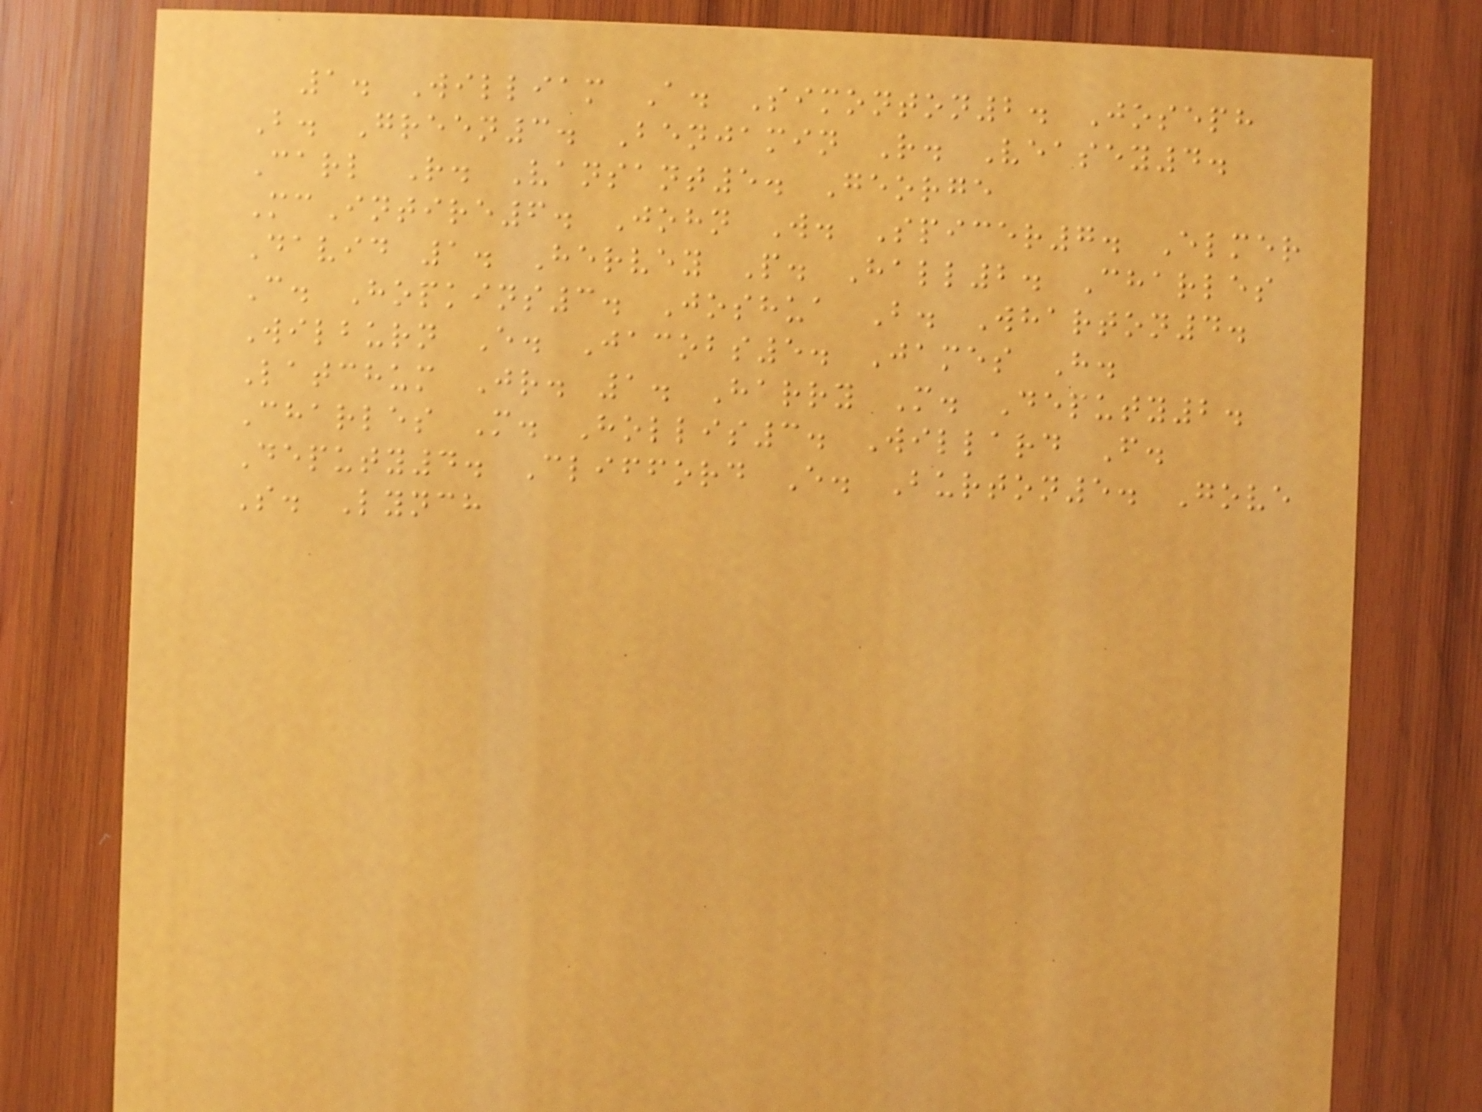1. William A. Simonton2. Joseph
B. Green3. Benjamin R. Veasey4.
Carl R. Vansant5. George
McIntire6. John W. Spicer7. Elmer
David 1. Hervey P. Hall2. Charles
C. Hopkins3. Joshua B. Wharton4.
Wilburn E. Jacobs5. James H.
Latchum Jr. 1. Harry M. Deputy2.
Charles M. Hollis3. Willard F.
Deputy4. Clifford E. Burton5. Gove
S. Lynch
